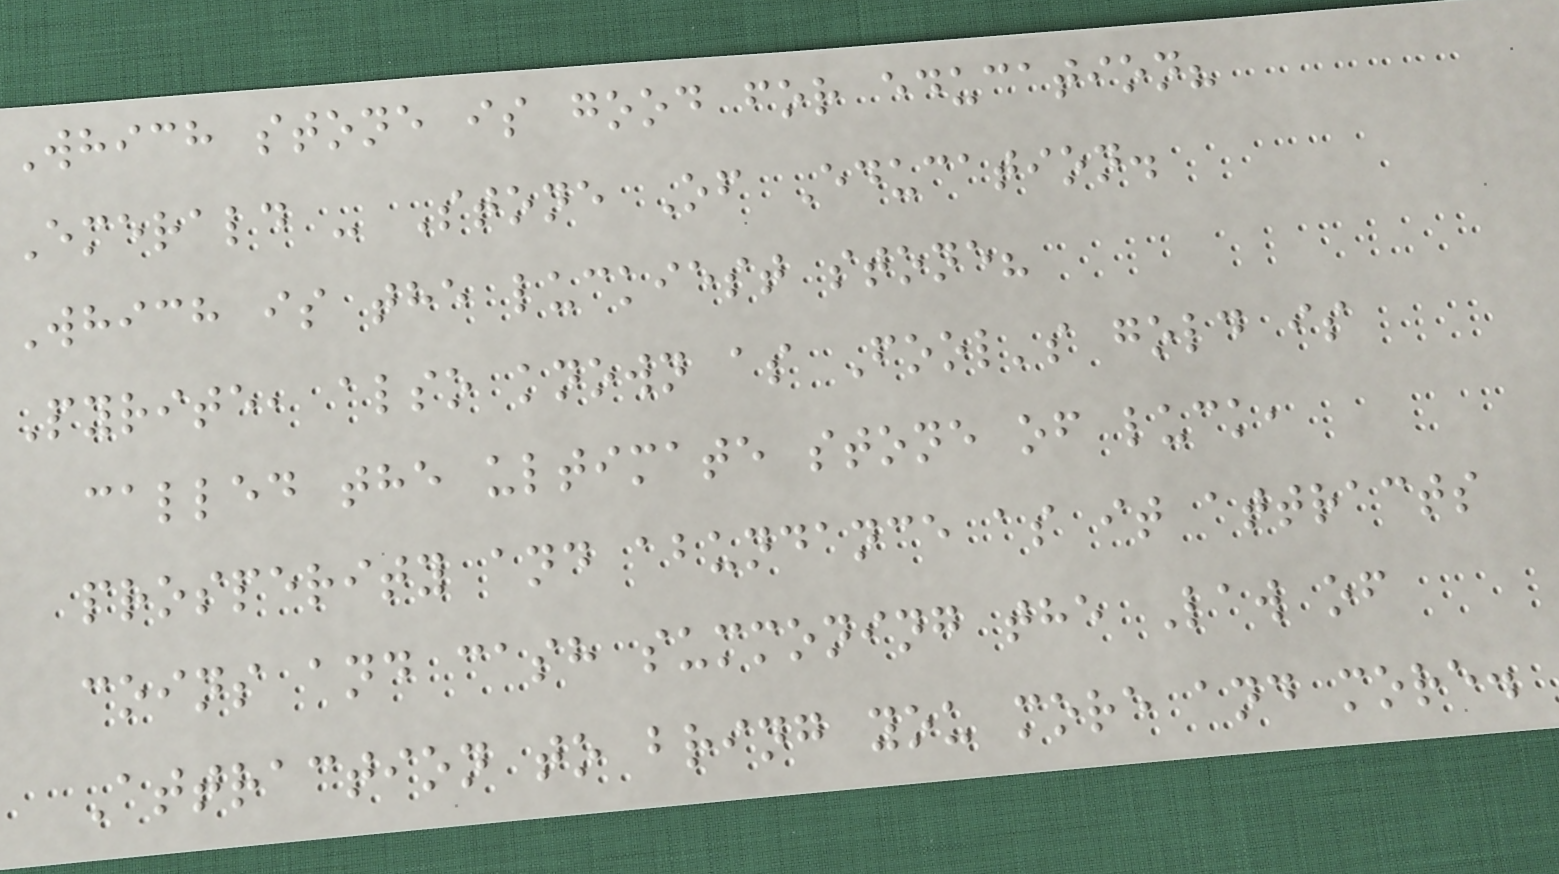Which stone is good for education?
Emerald - Stone Of Education.
Which is the luckiest stone?
Pyrite, also known as Fool's gold is
called the ultimate stone of luck,
prosperity and abundance as it attracts
coins and cash summoning the Law of
Attraction to bring you more and more.
